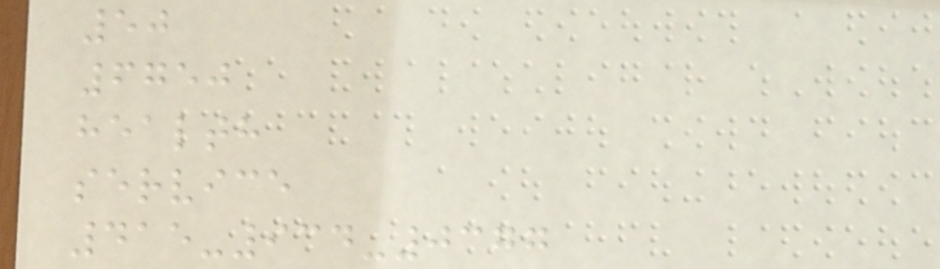50
6750
health
service
415-934-0377
